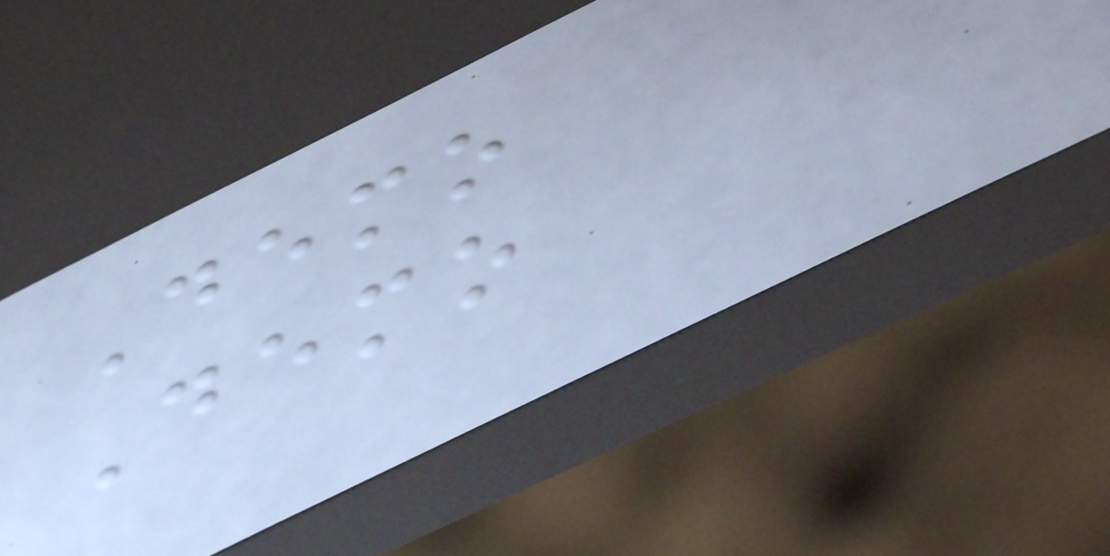Demo
Demo
